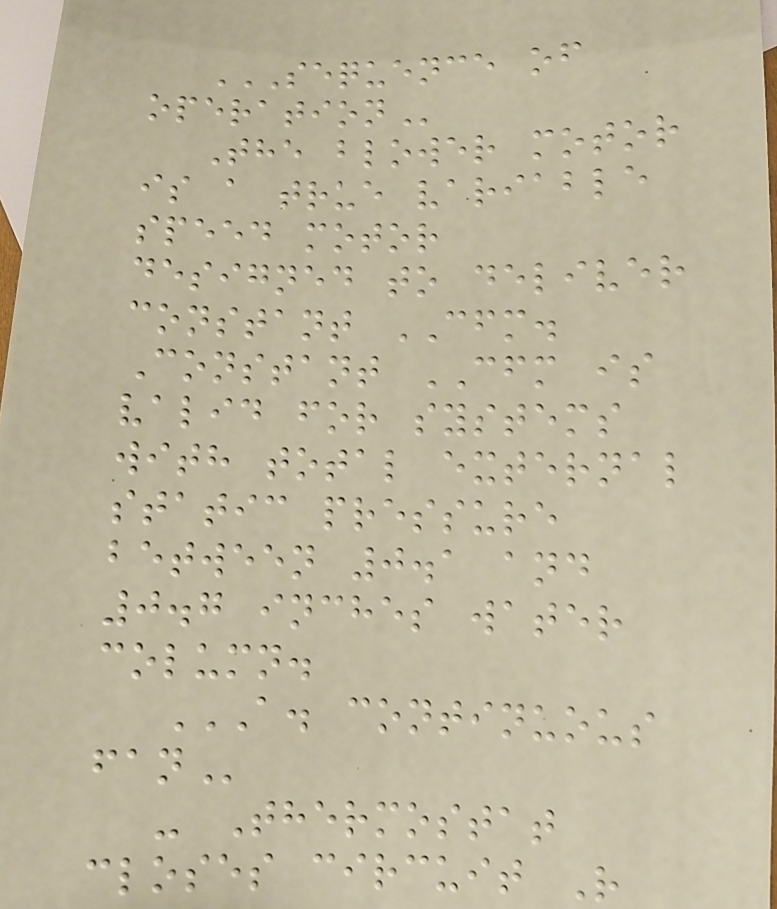SEQUENCE OF
OPERATION
The blower motor
is a true variable
speed motor
designed to deliver
constant CFM.
Constant CFM is
valid for systems
with total external
static pressure
between 0.1 and
0.7 inches water
column.
A. CONTINUOUS
FAN
- Thermostat
closes circuit R
